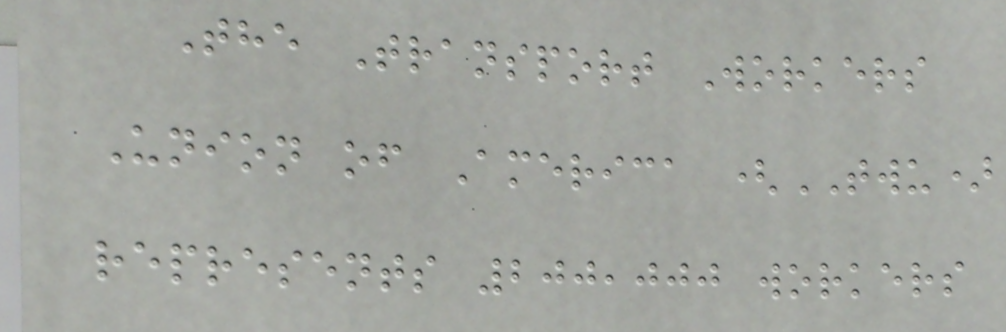The Transport Workers
Union of America (TWU)
represents 200,000 workers
